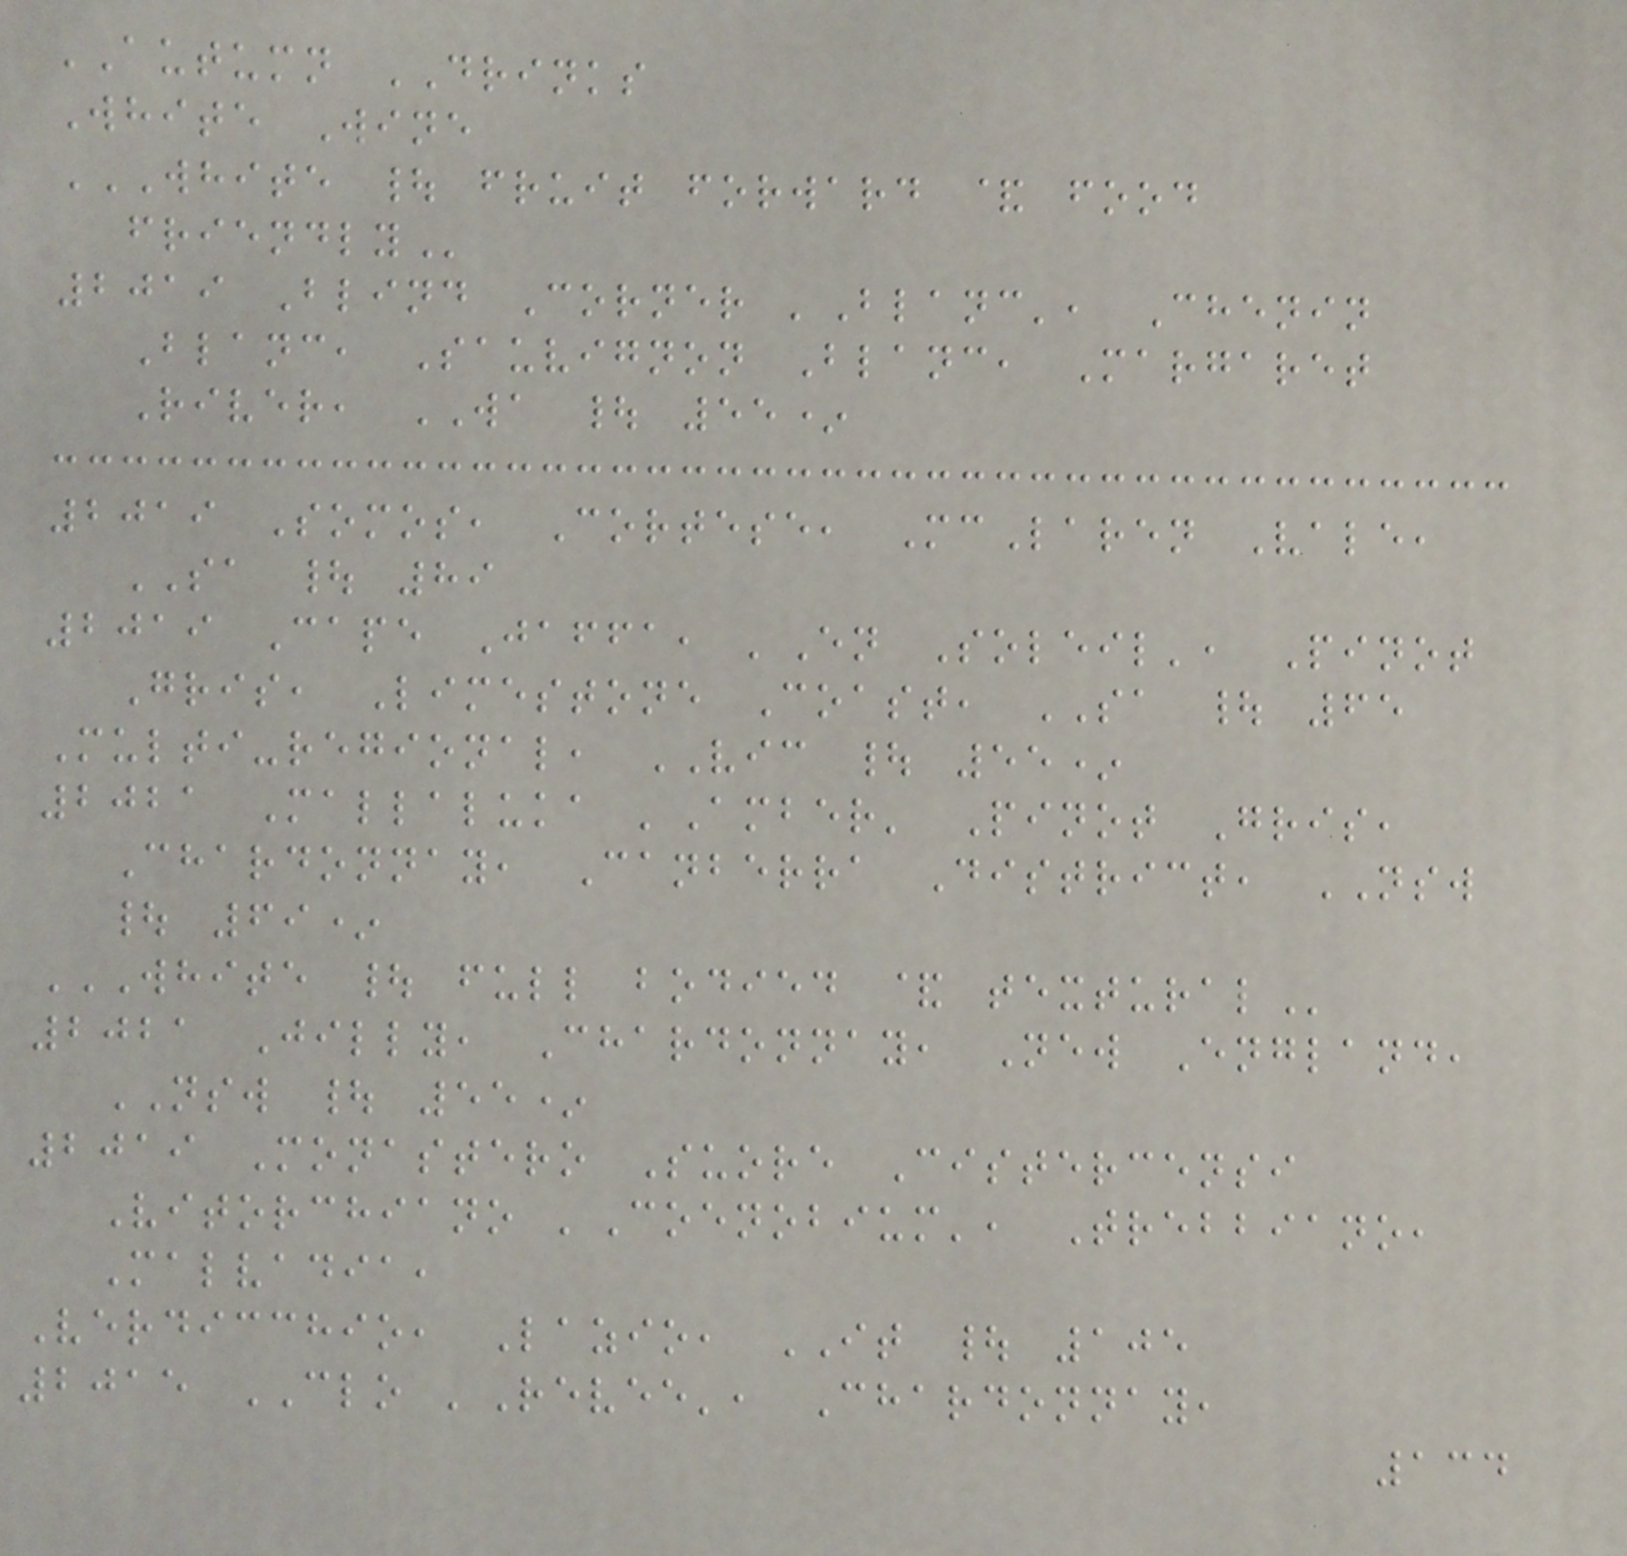AUTUMN DRINKS
White Wine
WHITE | FRUIT FORWARD & FOOD
FRIENDLY
2019 Blind Corner 'Blanc', Chenin
Blanc, Sauvignon Blanc, Margaret
River, WA | 55*
2019 Somos, Cortese, McLaren Vale,
SA | 89
2019 Cape Jaffa, 'En Soleil', Pinot
Gris, Limestone Coast, SA | 65
Multi-regional, VIC | 55*
2021 Mallaluka 'Amber' Pinot Gris,
Chardonnay, Canberra District, NSW
| 69*
WHITE | FULL BODIED & TEXTURAL
2021 Jilly, Chardonnay, New England,
NSW | 55*
2019 Monastero Suore Cistercensi
Vitorchiano 'Coenobium', Trebbiano,
Malvadia,
Verdicchio, Lazio, IT | 105
2015 CLO 'Revee', Chardonnay,
134
